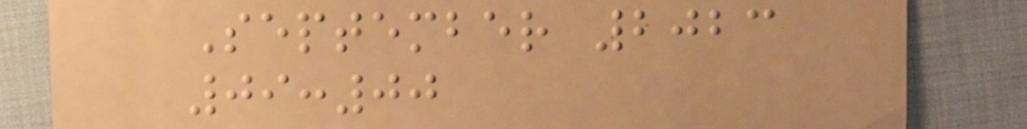September 2023
09:00
